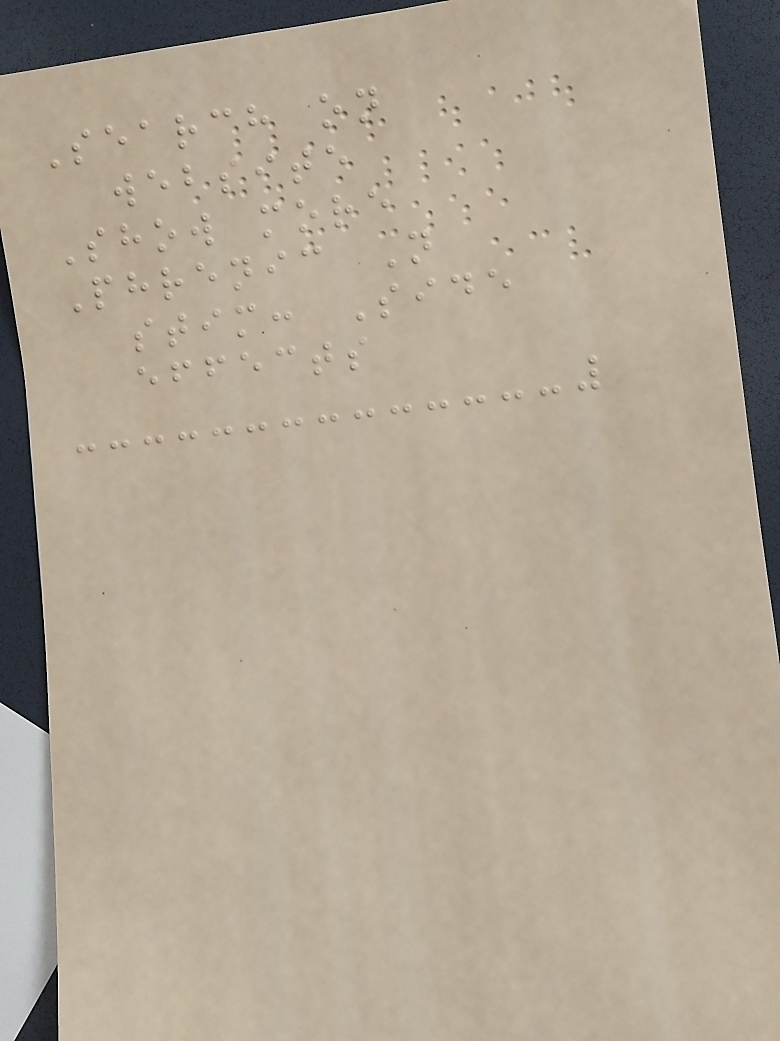Search on
website
Show more
Phrenic N
stim: Side
effects
